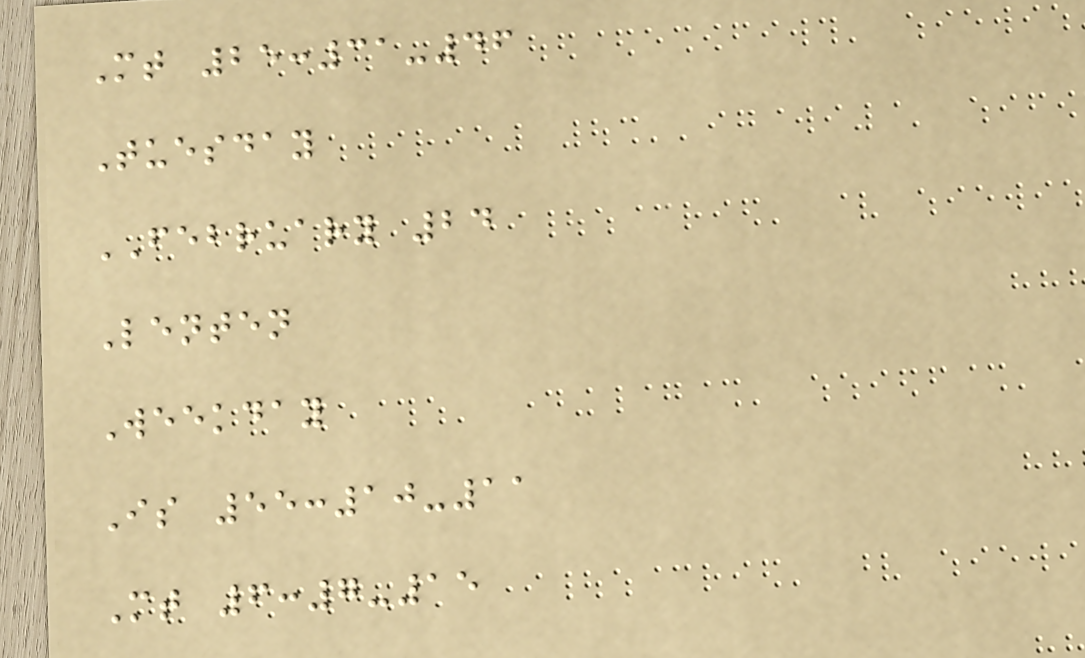Mt 25:31-46
Tuesday
FEBRUARY 24
Lenten
Weekday
Is 55:10-11
Mt 6:7-15
